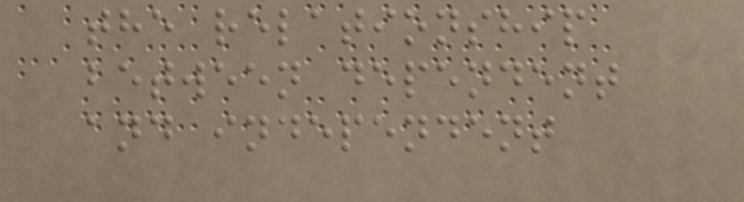the relationship
between dependent
and independent
